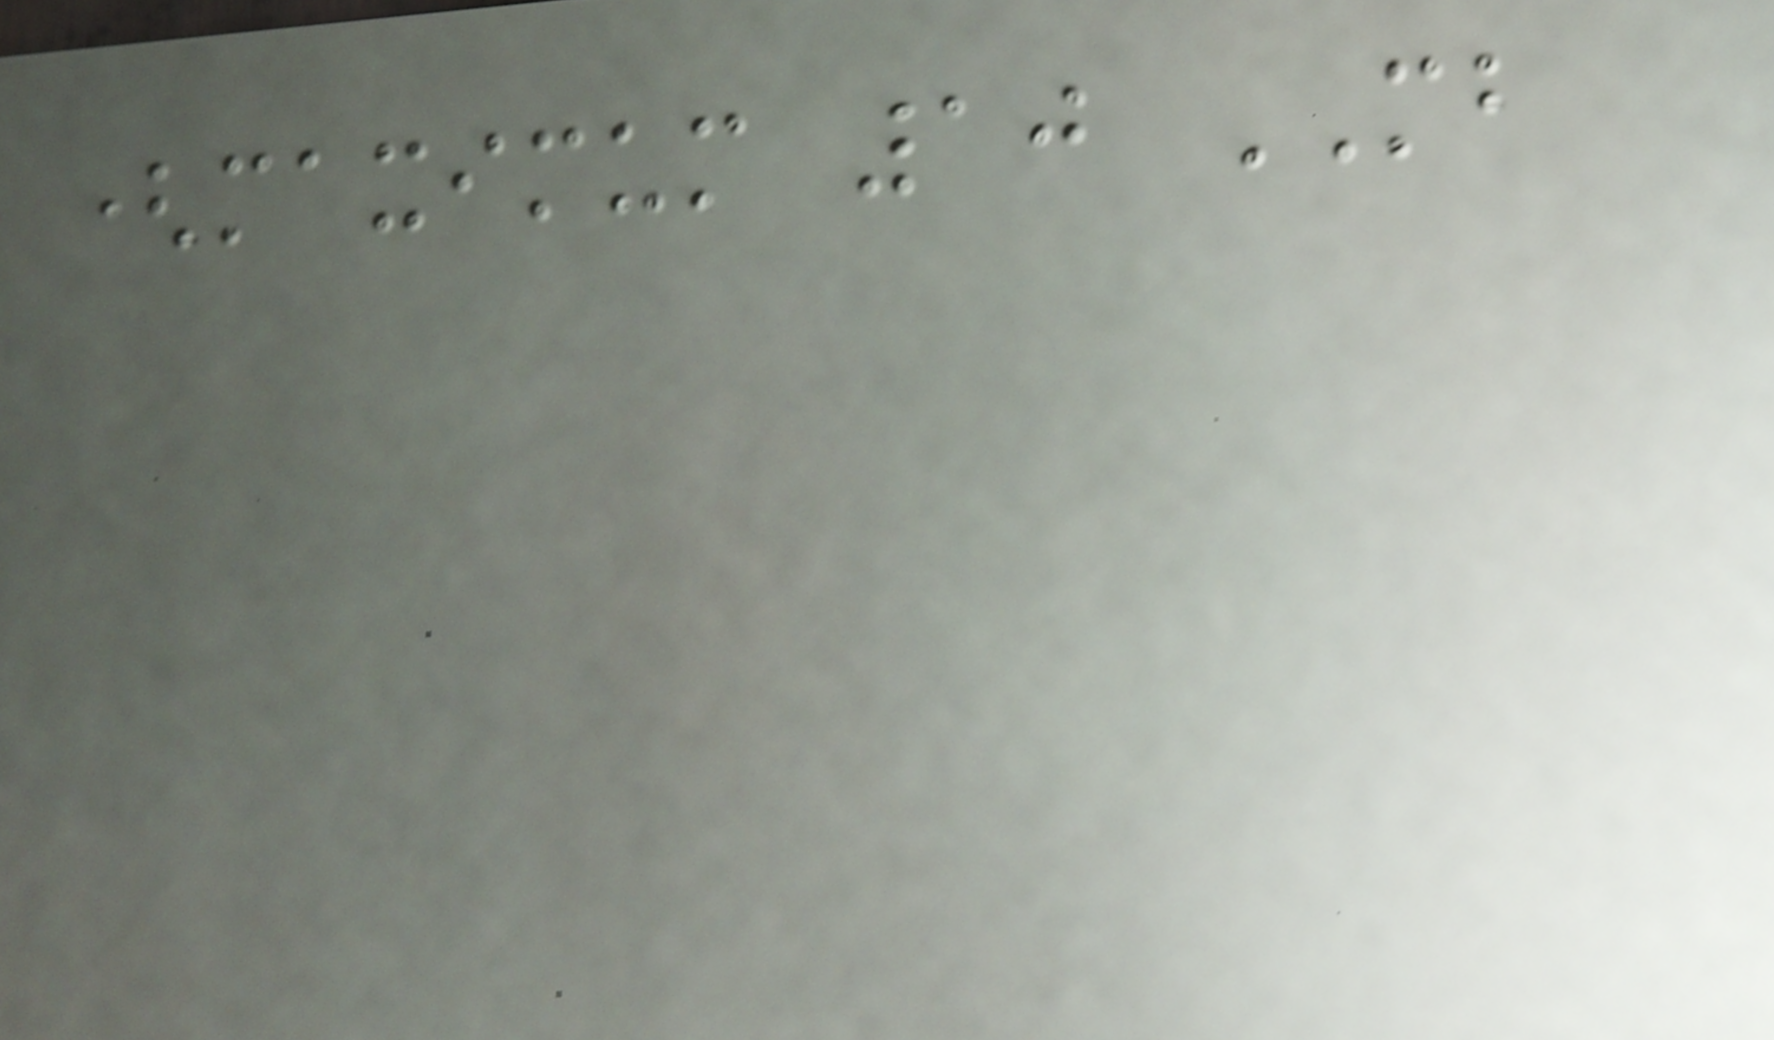(maximum 10 MB
